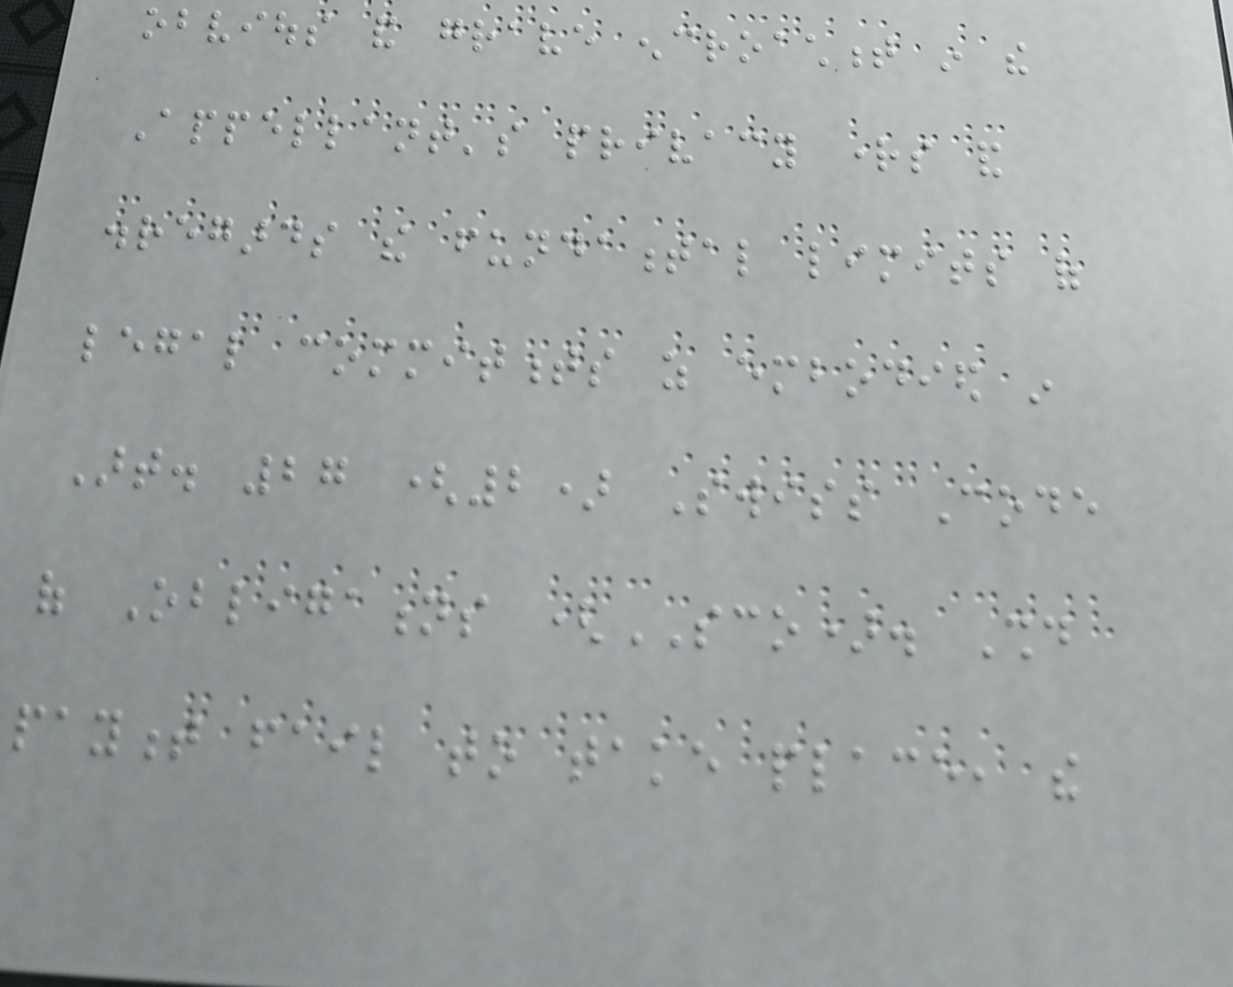obvious and grave encroachment in the
Appellant's privacy rights and
disregards the fundamental limits of
legal commitments as embodied in
Art. 27 (2) Swiss Code
of Obligations (SCO). Should
payment fail to take place, the
